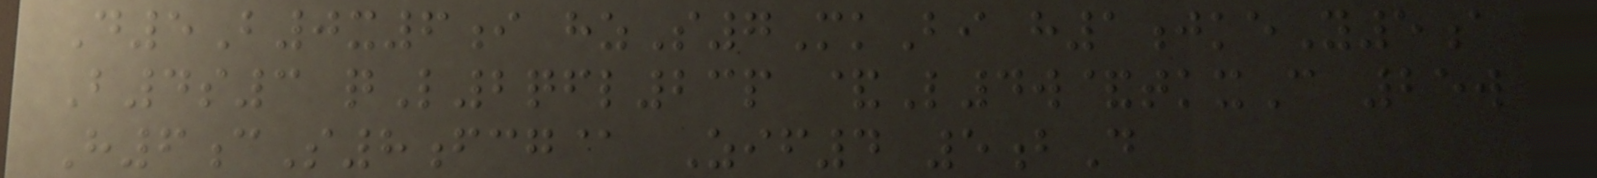D5B0x6i hzS7MkBi h1jkeY5a
B4s3 qL2qfl23p &L4w&tkxC 25w
H6cS8fcg@ Zif4 5bD
